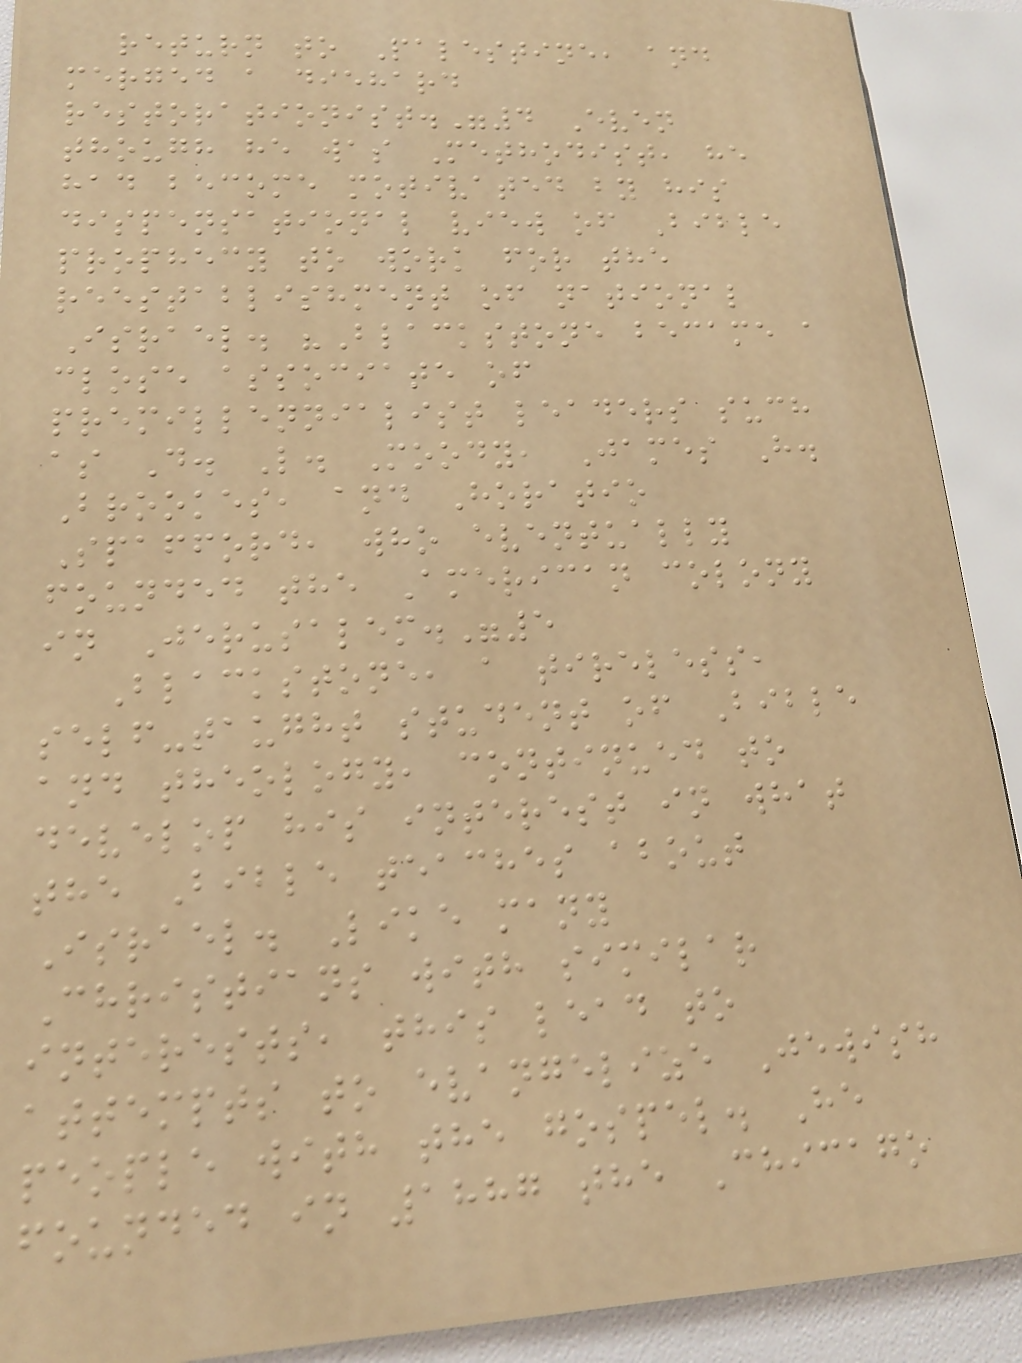return to Palestine, and
merged a diehard
restorationist."4 Even
though he was Methodist, he
had become motivated by his
dispensational view of Bible
prophecy to work for the
reestablishment of national
Israel. "Blackstone became a
close associate of
premillennialist leaders such
as D. L. Moody, James H.
Brookes, and Horatio
Spafford, who eventually
founded the American colony
in Jerusalem."5
Blackstone, a tireless,
self-taught student of Bible
and theology, continued to
develop his interest in what
the Bible teaches about
Israel. Like many
Christians with similar
interests, this lead to
attempts to evangelize Jewish
people with the gospel. He
founded in 1887 the Chicago
